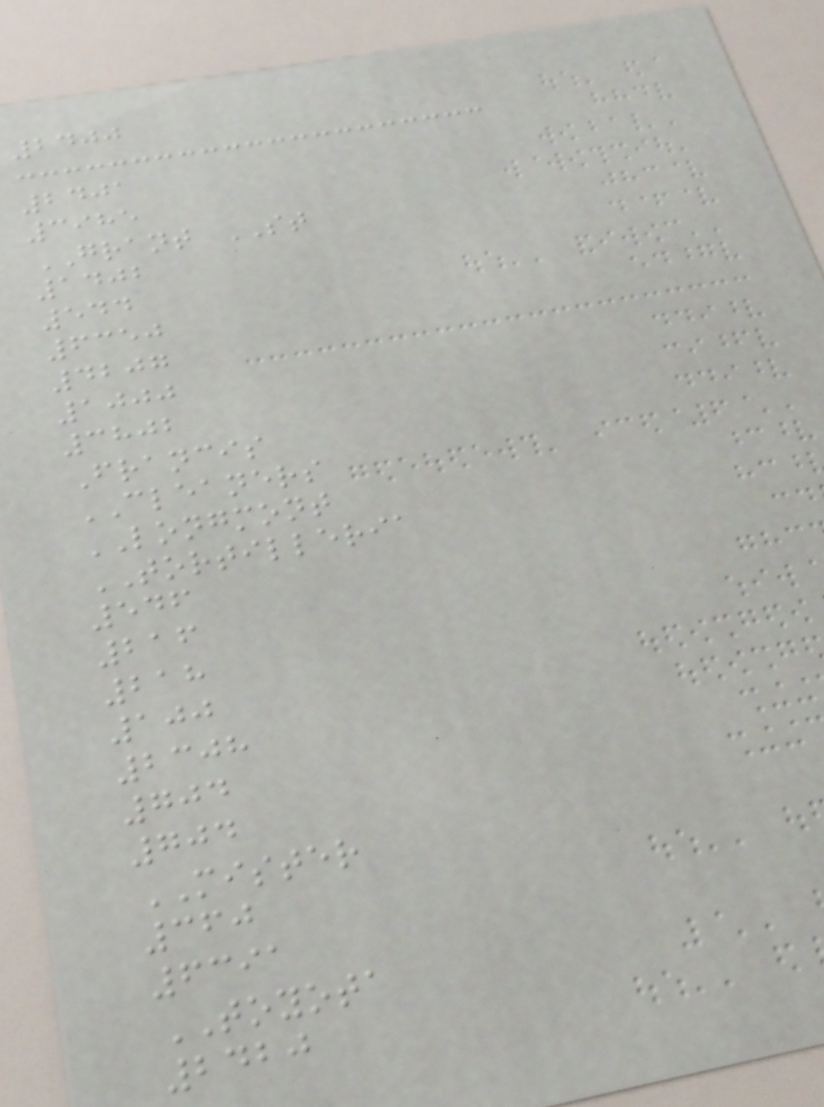2400
2401
3985
GRANT ST
1402
544
6350
4207
1000
3802
Francis
CLEANERS
LONGMONT
TORTILLERIA
546
216
218
100
2308
704
704
MISTER
360
6391
TOYOTA
2420
